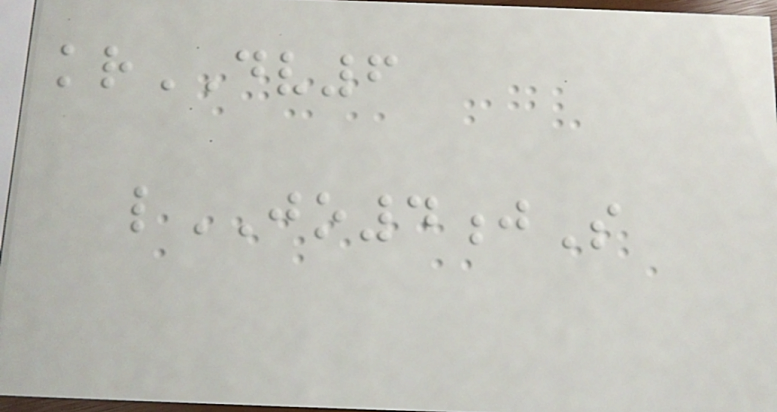krDV6
lJO4jS
